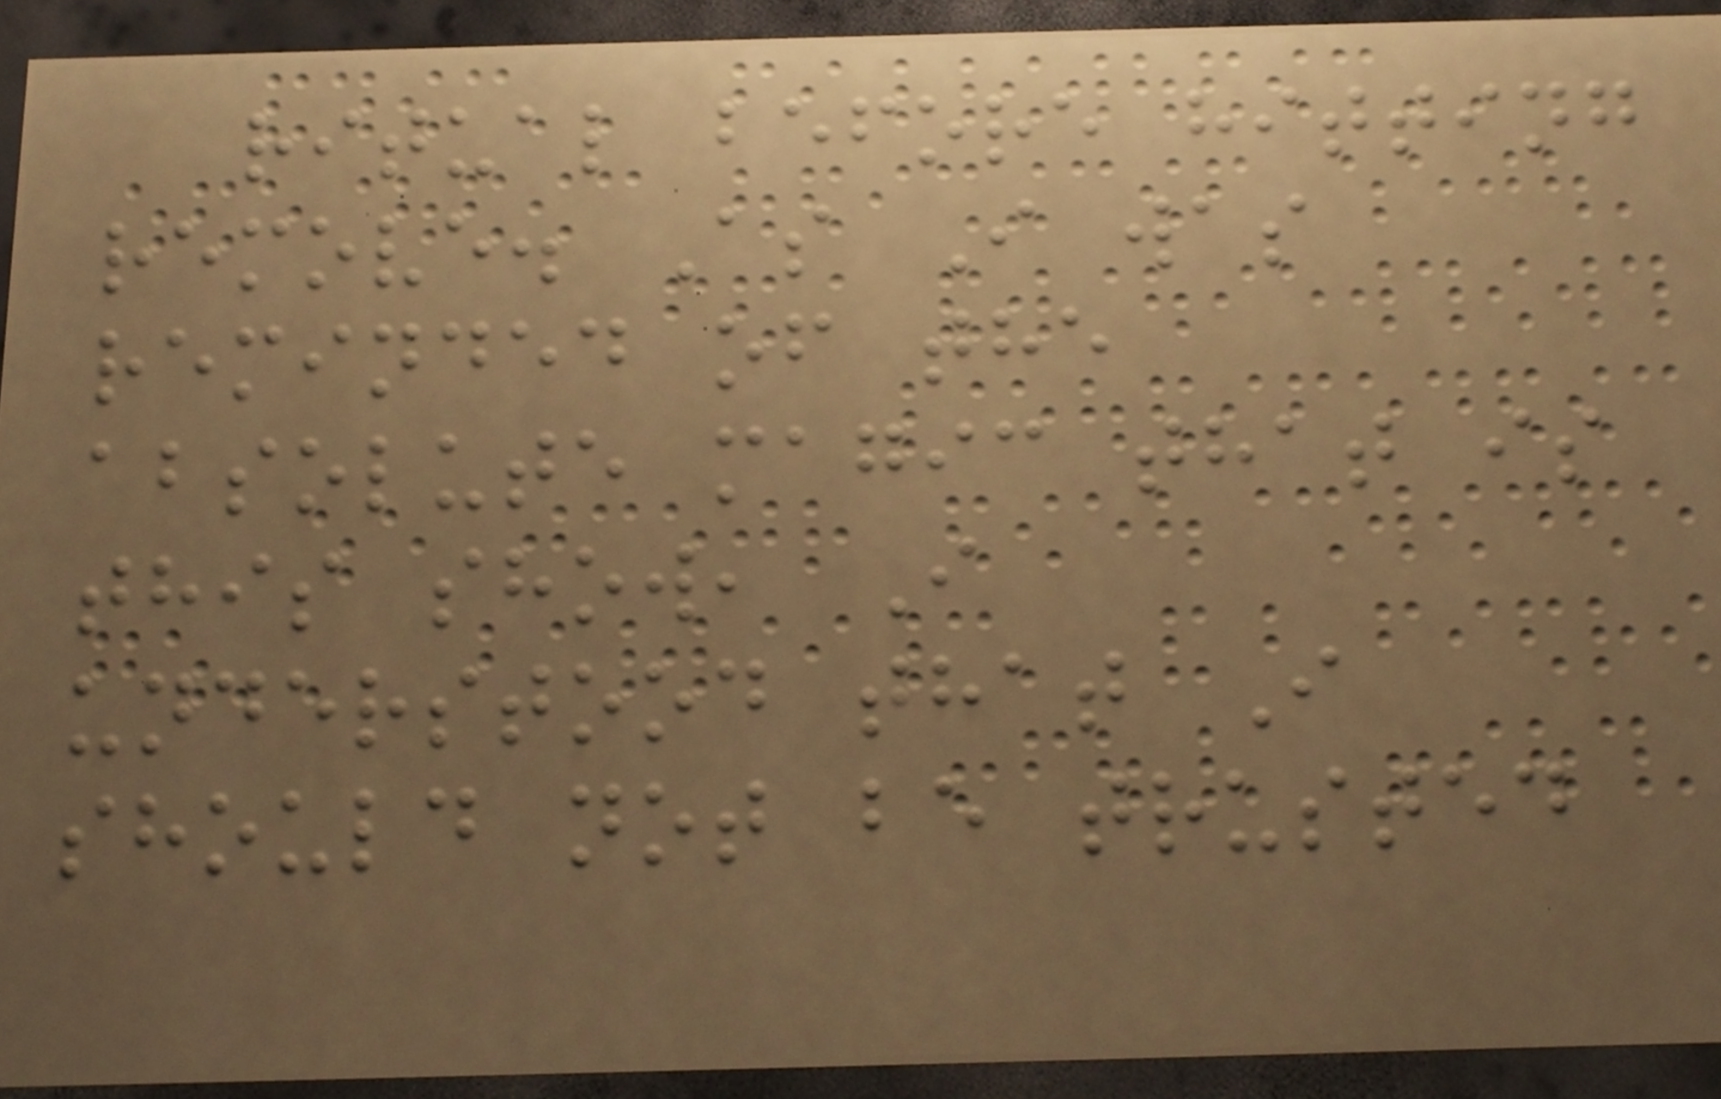ritual before hitting
remove. As I was
reminded of the
absolute magic that is
this show, I
understood that I
should not be trusted
